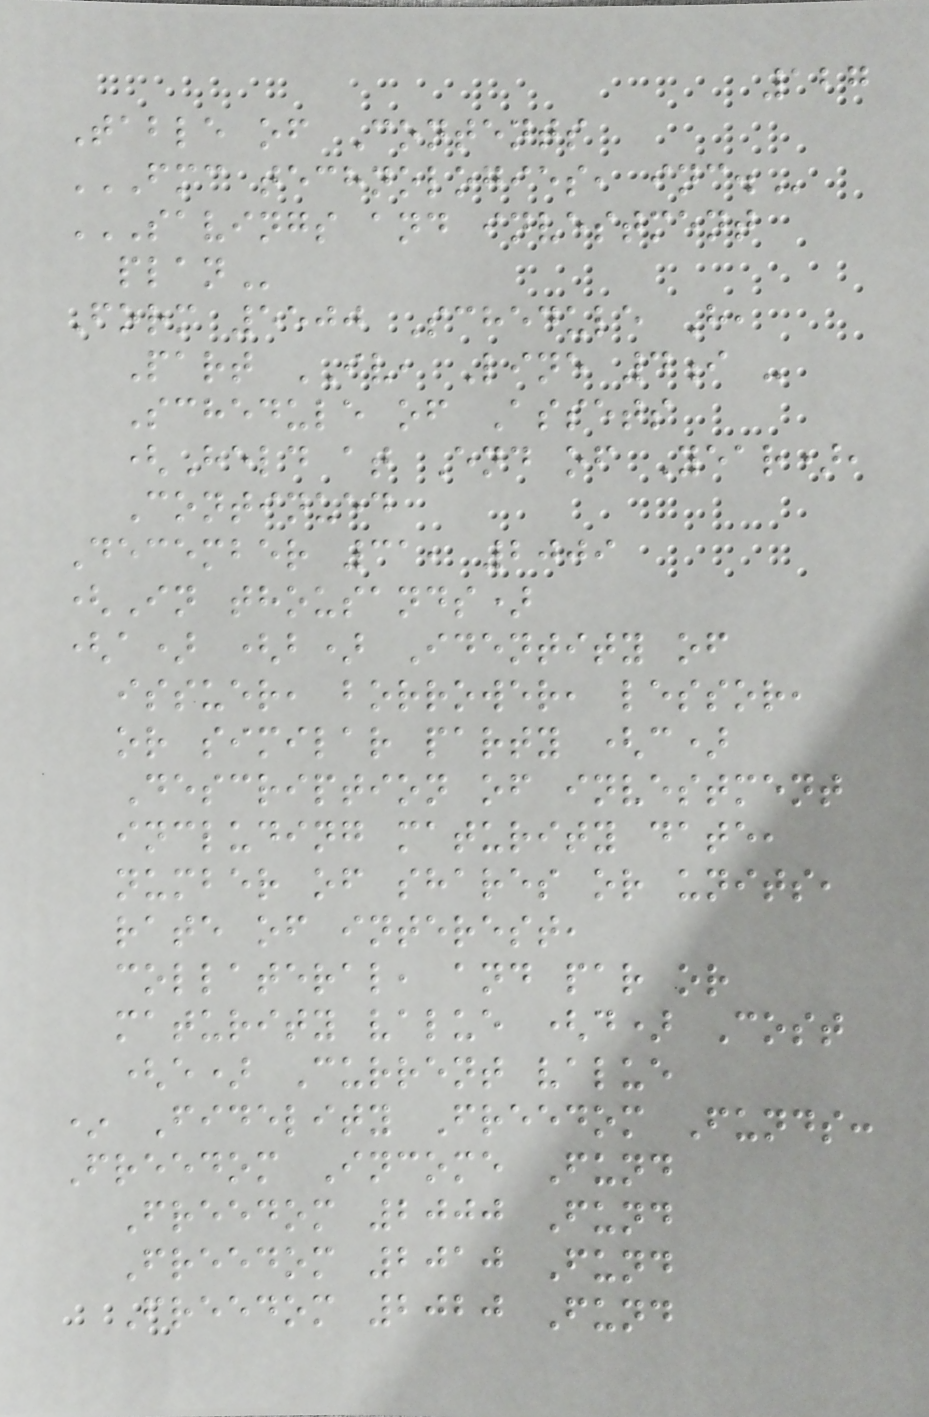127
Table of Contents
FMC TECHNOLOGIES, INC.
SAVINGS AND INVESTMENT
PLAN
Form 5500 Schedule H,
Part IV, Line 4i -
Schedule of Assets
(Held at End of Year),
Continued
December 31, 2009
(In thousands)
(a) (b) Identity of
issuer, borrower, lessor,
or similar party (c)
Description of investment
including maturity date,
number of shares or units,
rate of interest,
collateral, and par or
maturity value (d) Cost
(e) Current value
* Fidelity Freedom Funds:
Freedom Income Fund
Freedom 2000 Fund
Freedom 2010 Fund
Freedom 2020 Fund
